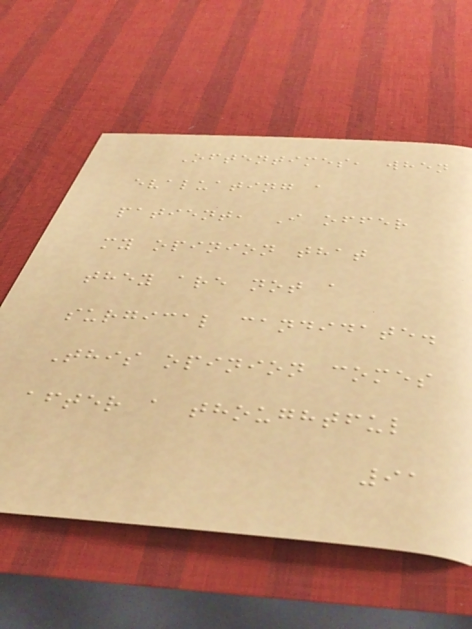Oftentimes, when
evaluating a
patient, I offer
my opinion that
they are not a
surgical candidate.
This opinion comes
after a thoughtful
91
